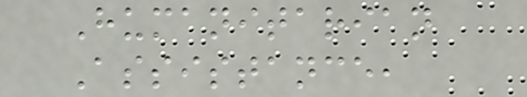Humanitarian
Assistance,
